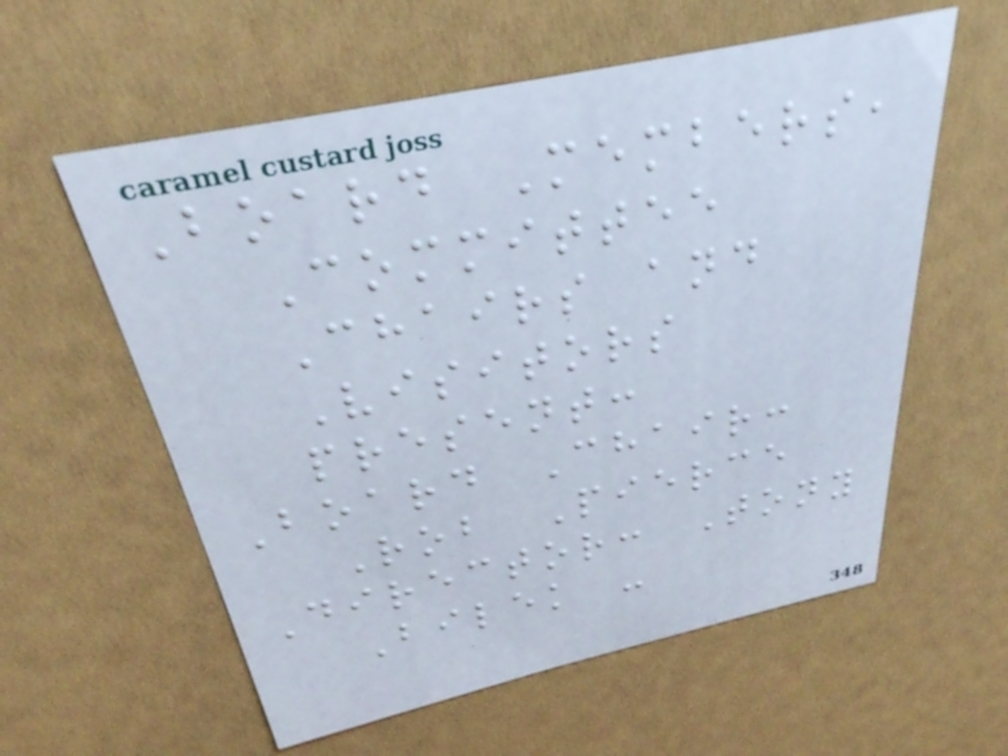Board Members,
Committee
Chairs and
Visitors
present:
Board Chair:
Rob Pierce
Director: Tony
Bilek -
